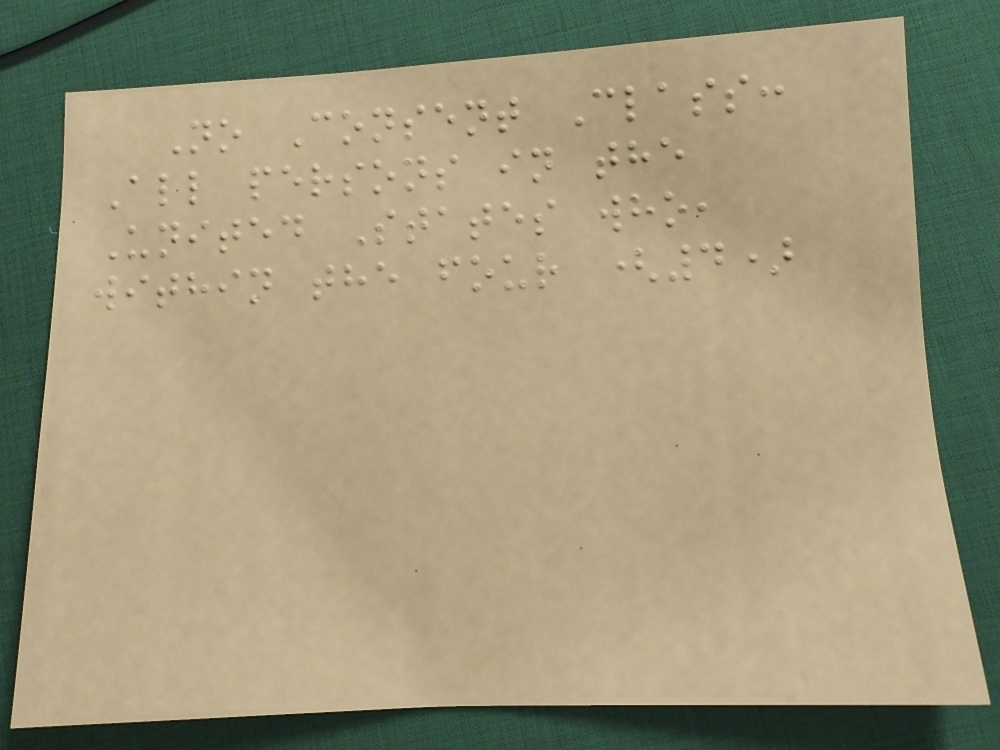No Consent Class:
All persons in the
United States who,
within the four (4)
